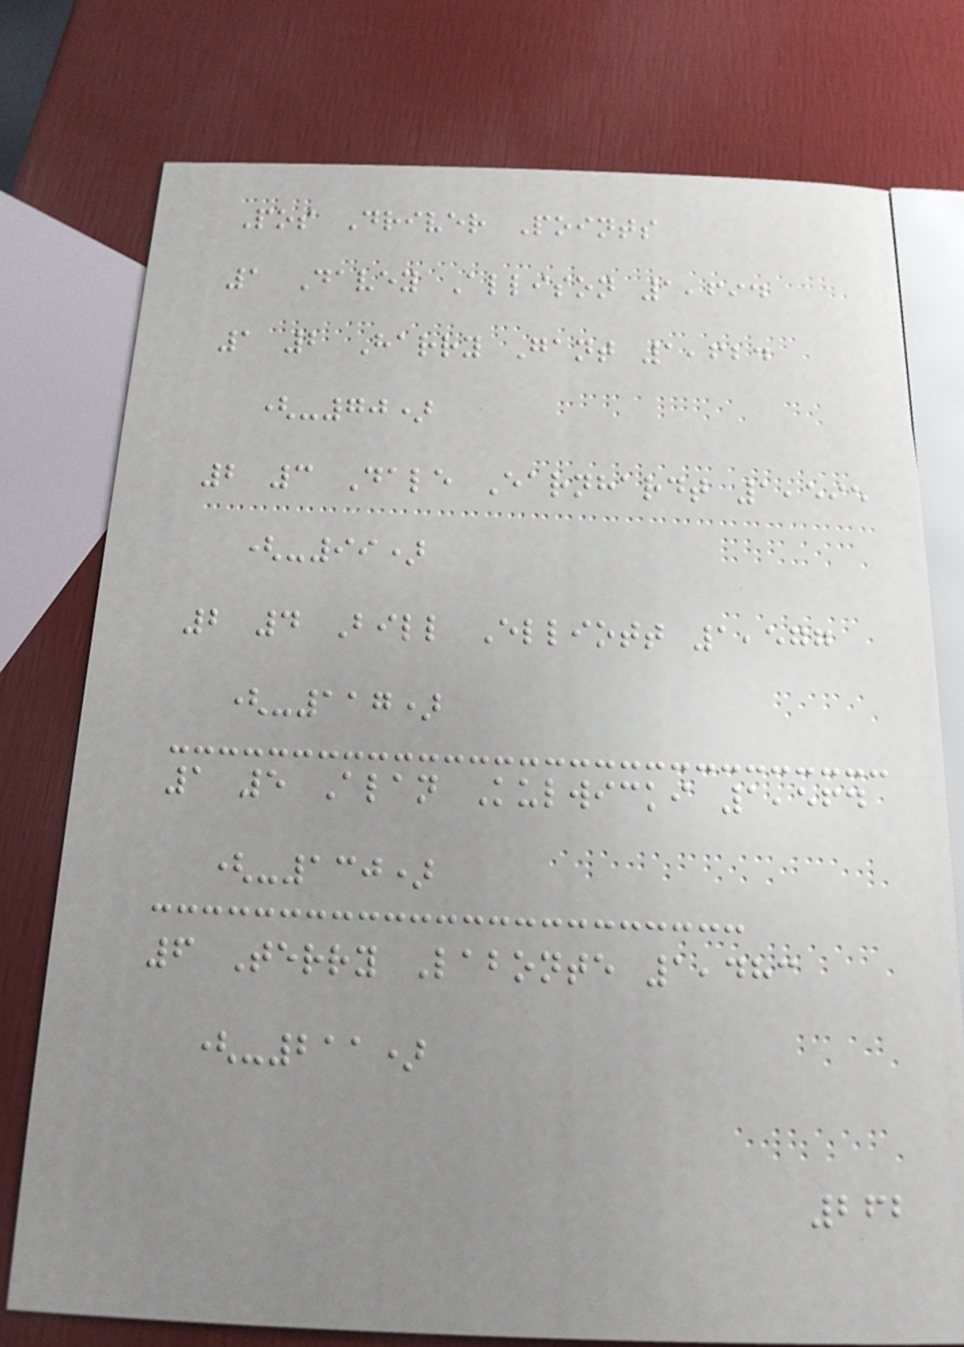Pos Driver Points
1 Davey Allison 1,694
1 2 Harry Gant 1,624
(-70)
2 3 Dale Earnhardt 1,595
(-99)
2 4 Bill Elliott 1,577
(-117)
1 5 Alan Kulwicki 1,564
(-130)
6 Terry Labonte 1,483
(-211)
262
